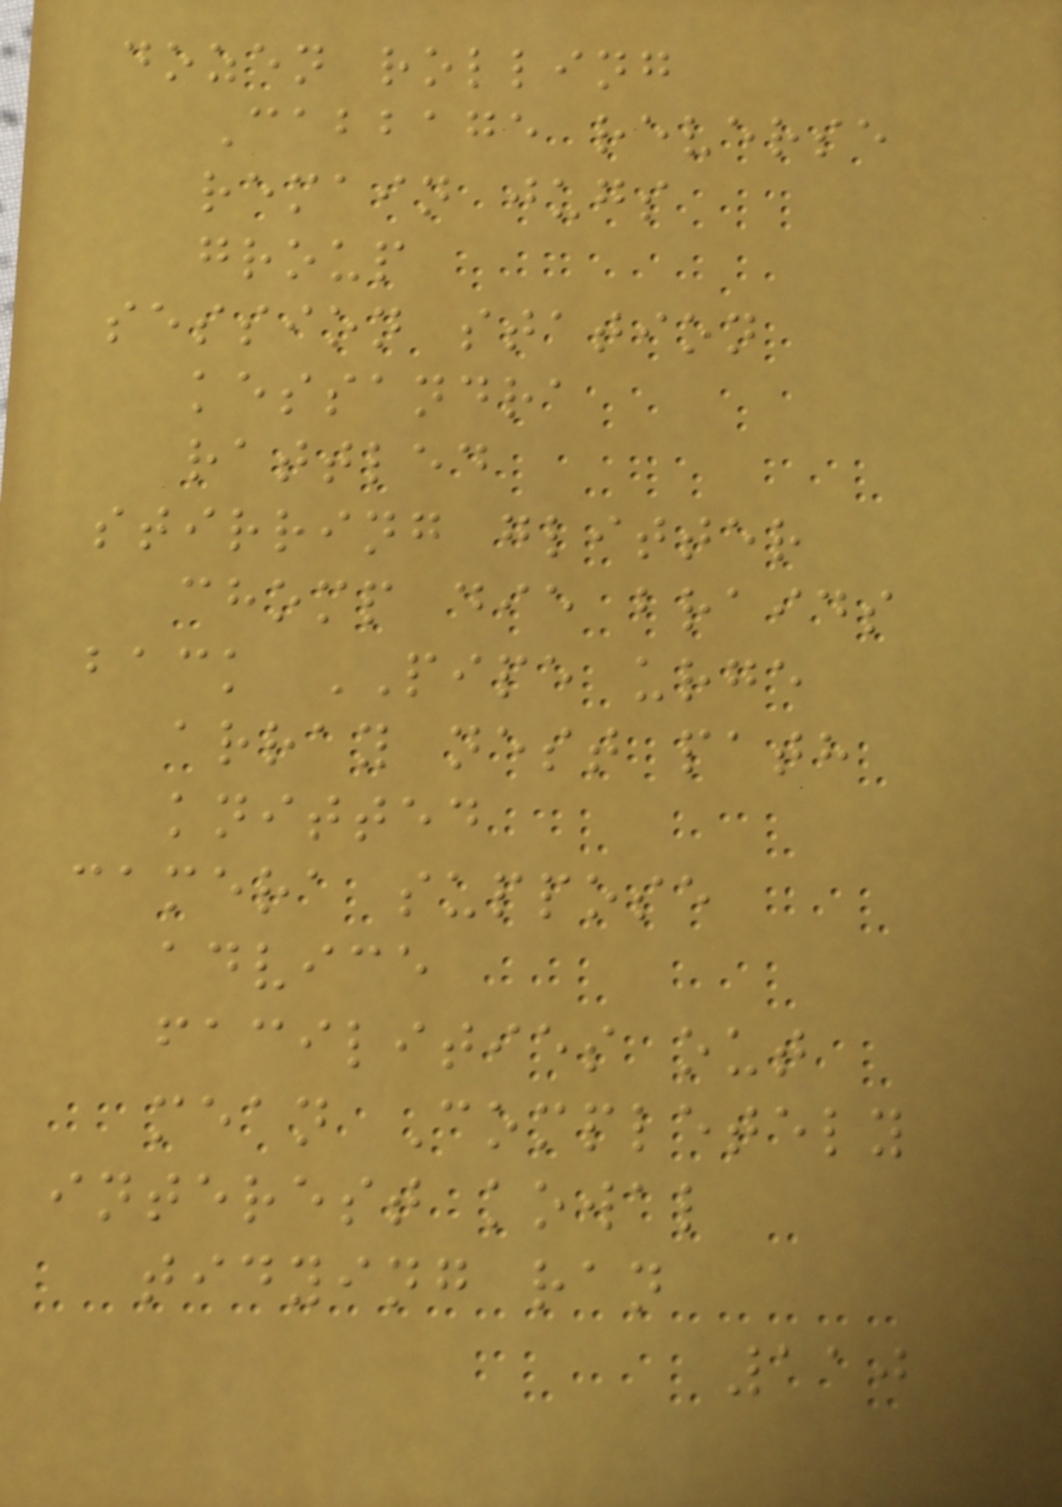dozen rolling
Cabbage reverse
remain jugs
group
session station
kessandra
rattled
stirring glitter
chomp die braids
back PIPE urge
array nest path
knitted
camera suppose
advice
facilities out
mean Completely
interest kowal
tidying ran
110
